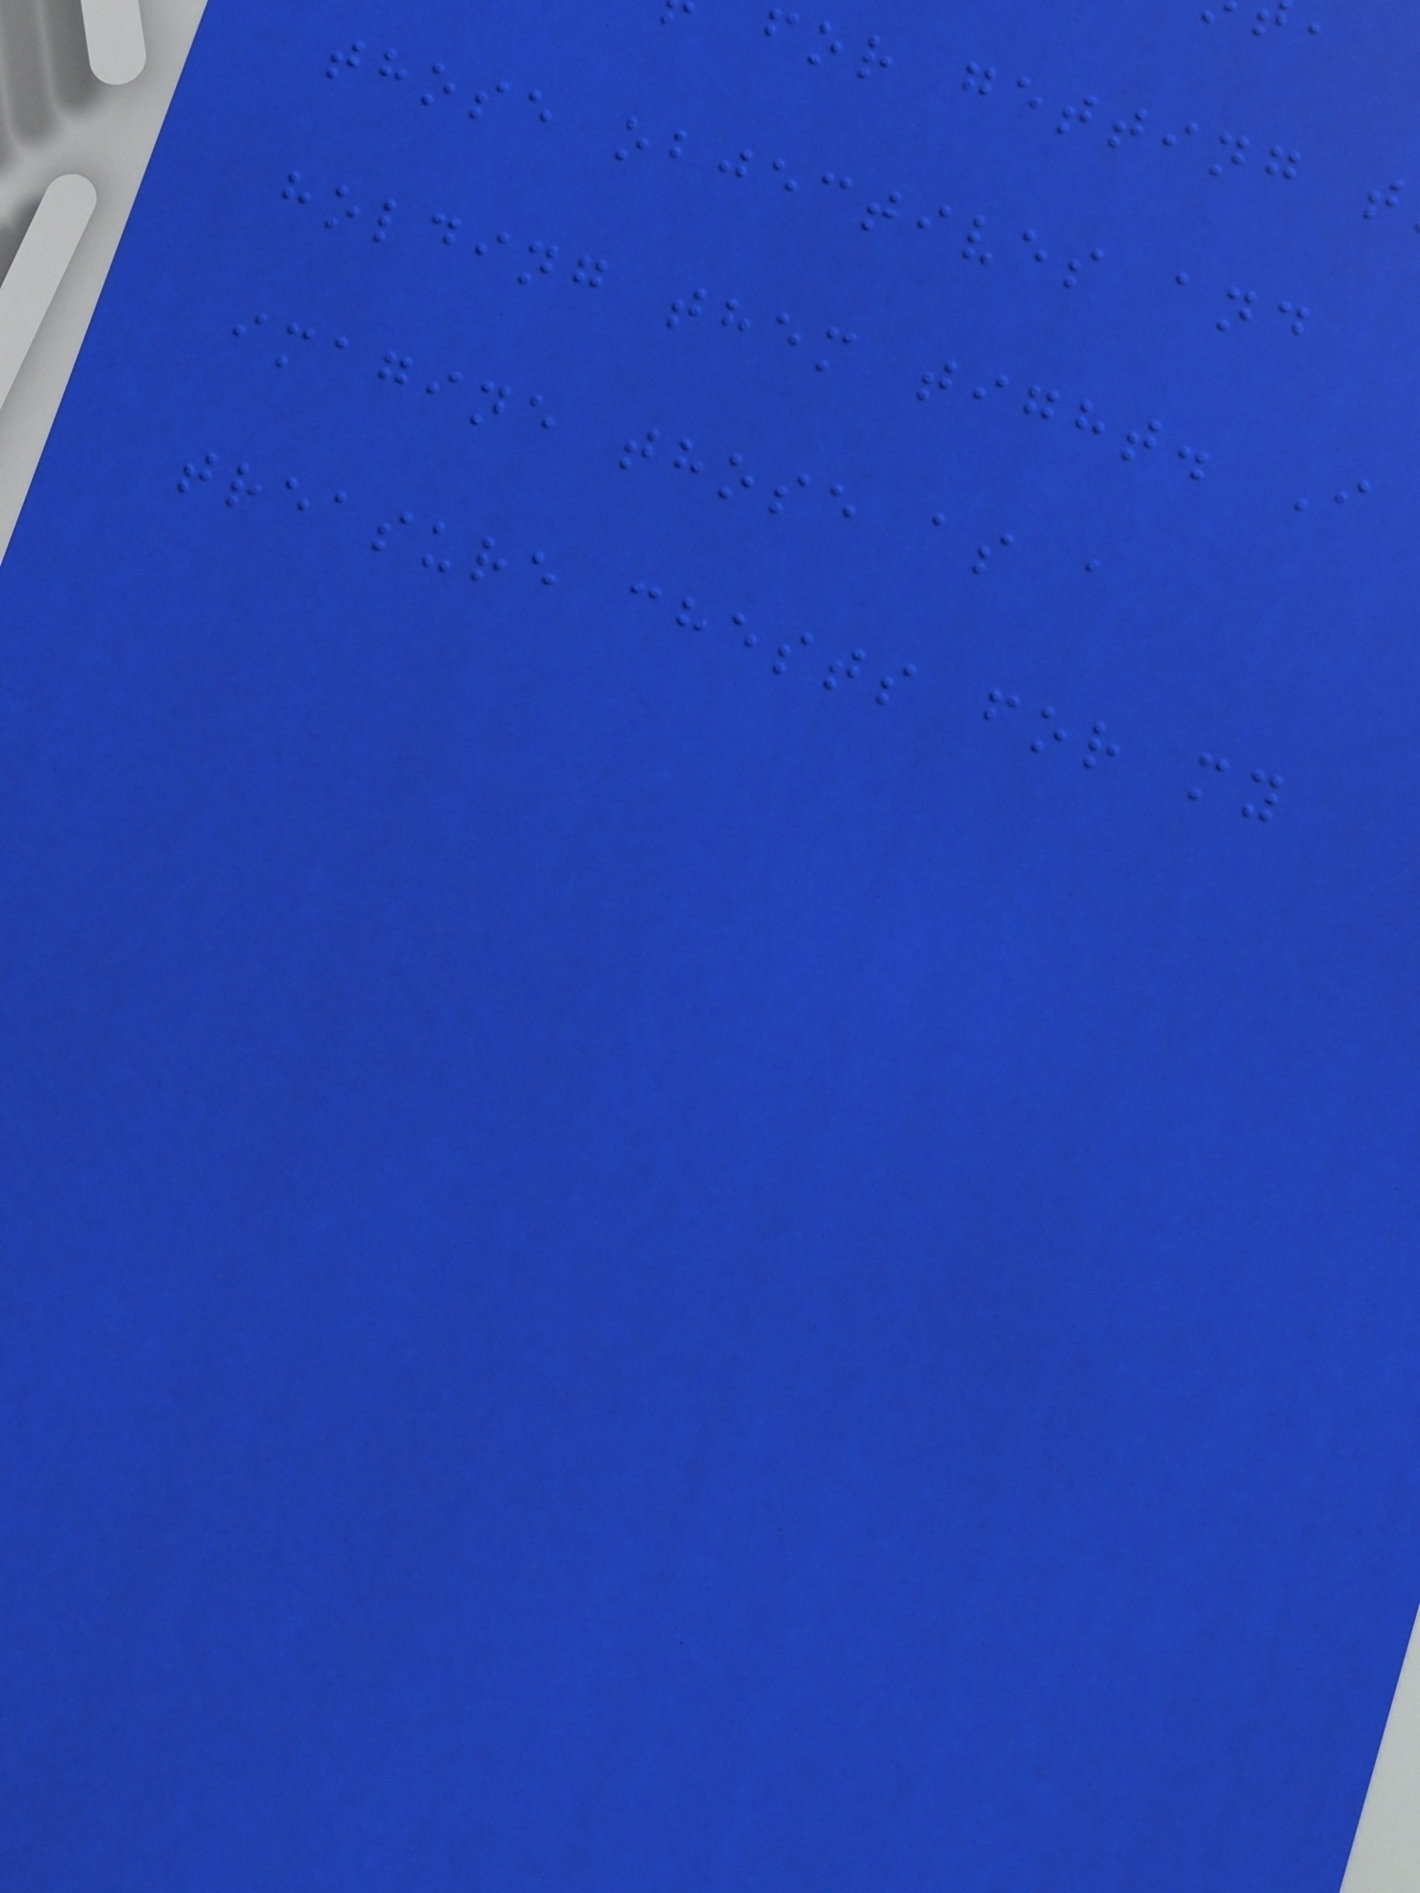for getting t
those objectives and
holding them tight. I
imagine those as a
treasure chests for my
